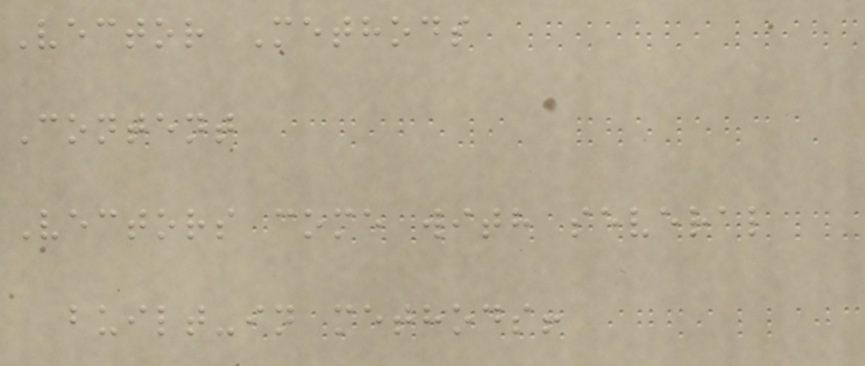Vector Methods
Content
Vectors come with several
built-in methods!
